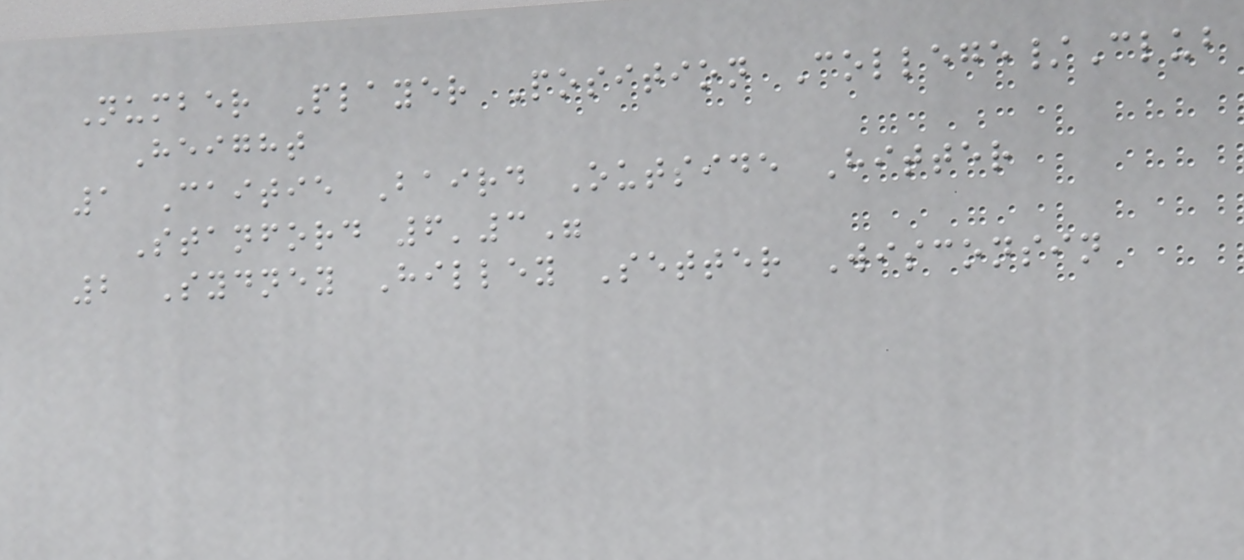Number Player Position College/Club
Height
1 Caitie Baird Outside Hitter
Stanford 6'3"
2 Sydney Hilley Setter Wisconsin
